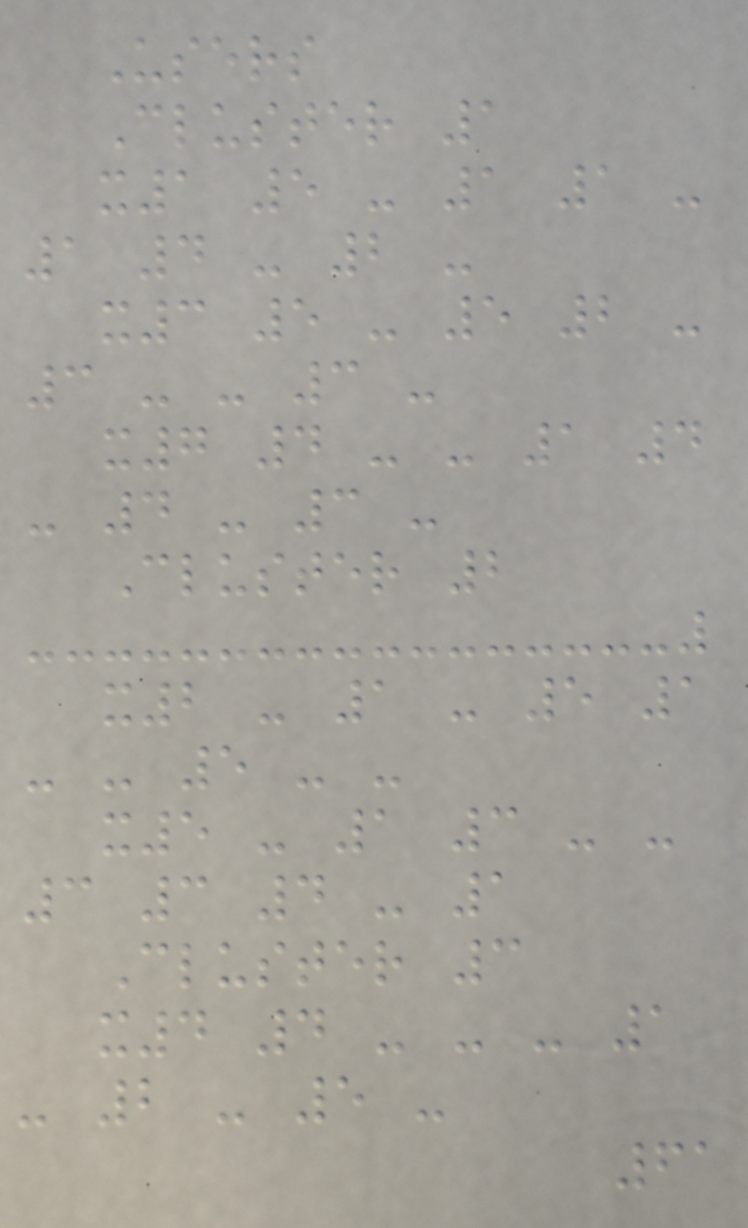Users
Cluster 1
x1 5 - 1 1 -
1 4 - 2 -
x3 5 - 5 2 -
3 - - 3 -
x7 4 - - 1 4
- 4 - 3 -
Cluster 2
x2 - 1 - 5 1
- - 5 - -
x5 - 1 3 - -
3 3 4 - 1
Cluster 3
x4 4 - - - 1
- 2 - 5 -
61
